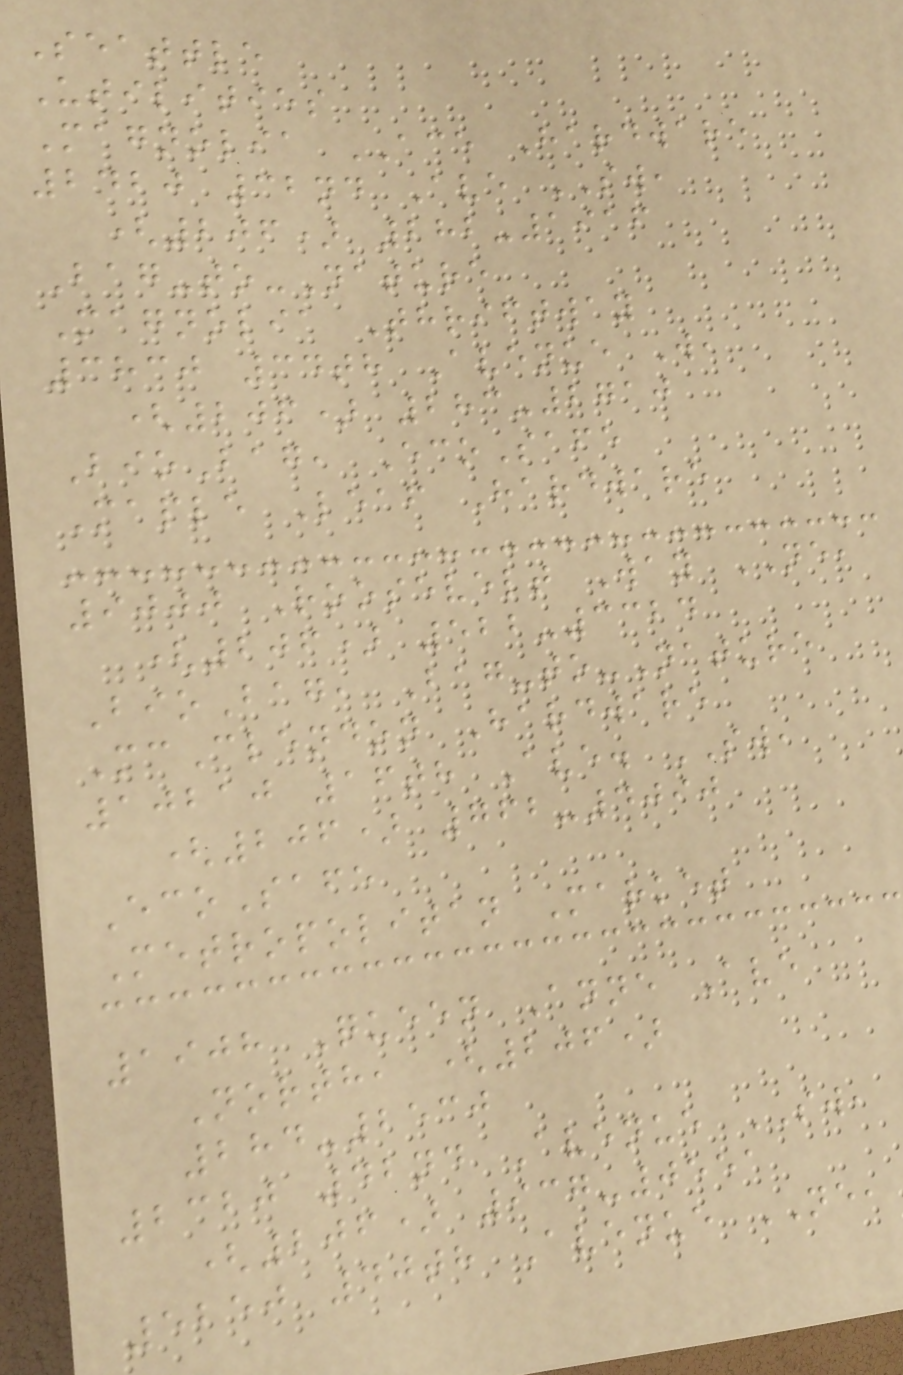Seattle
Utilities
Magnolia ACE Hardware
2420 32nd Ave SW,
(206) 282-1916
Bag-to-Nature
Magnolia Thriftway
3830 34th Avenue W,
(206) 283-2710
BioBag, EcoSafe
Maple Leaf Hardware
9000 Roosevelt Way NE,
(206) 522-3324
BioBag, Bag-to-Nature
McClendon Hardware
10210 16th Ave. SW,
(206) 762-4090
EcoSafe
Metropolitan Market
1908 Queen Anne Ave
North, (206)
284-2530
2320 42nd Avenue SW,
(206) 937-0551
5250 40th Avenue NE,
